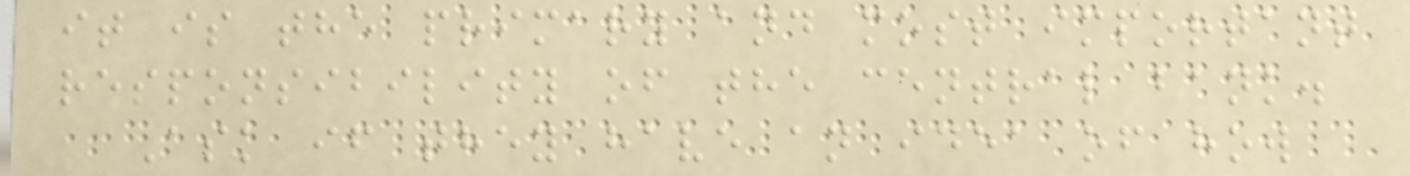it is the primary and most important
responsibility of the central bank.
Ask if they have an idea of how
